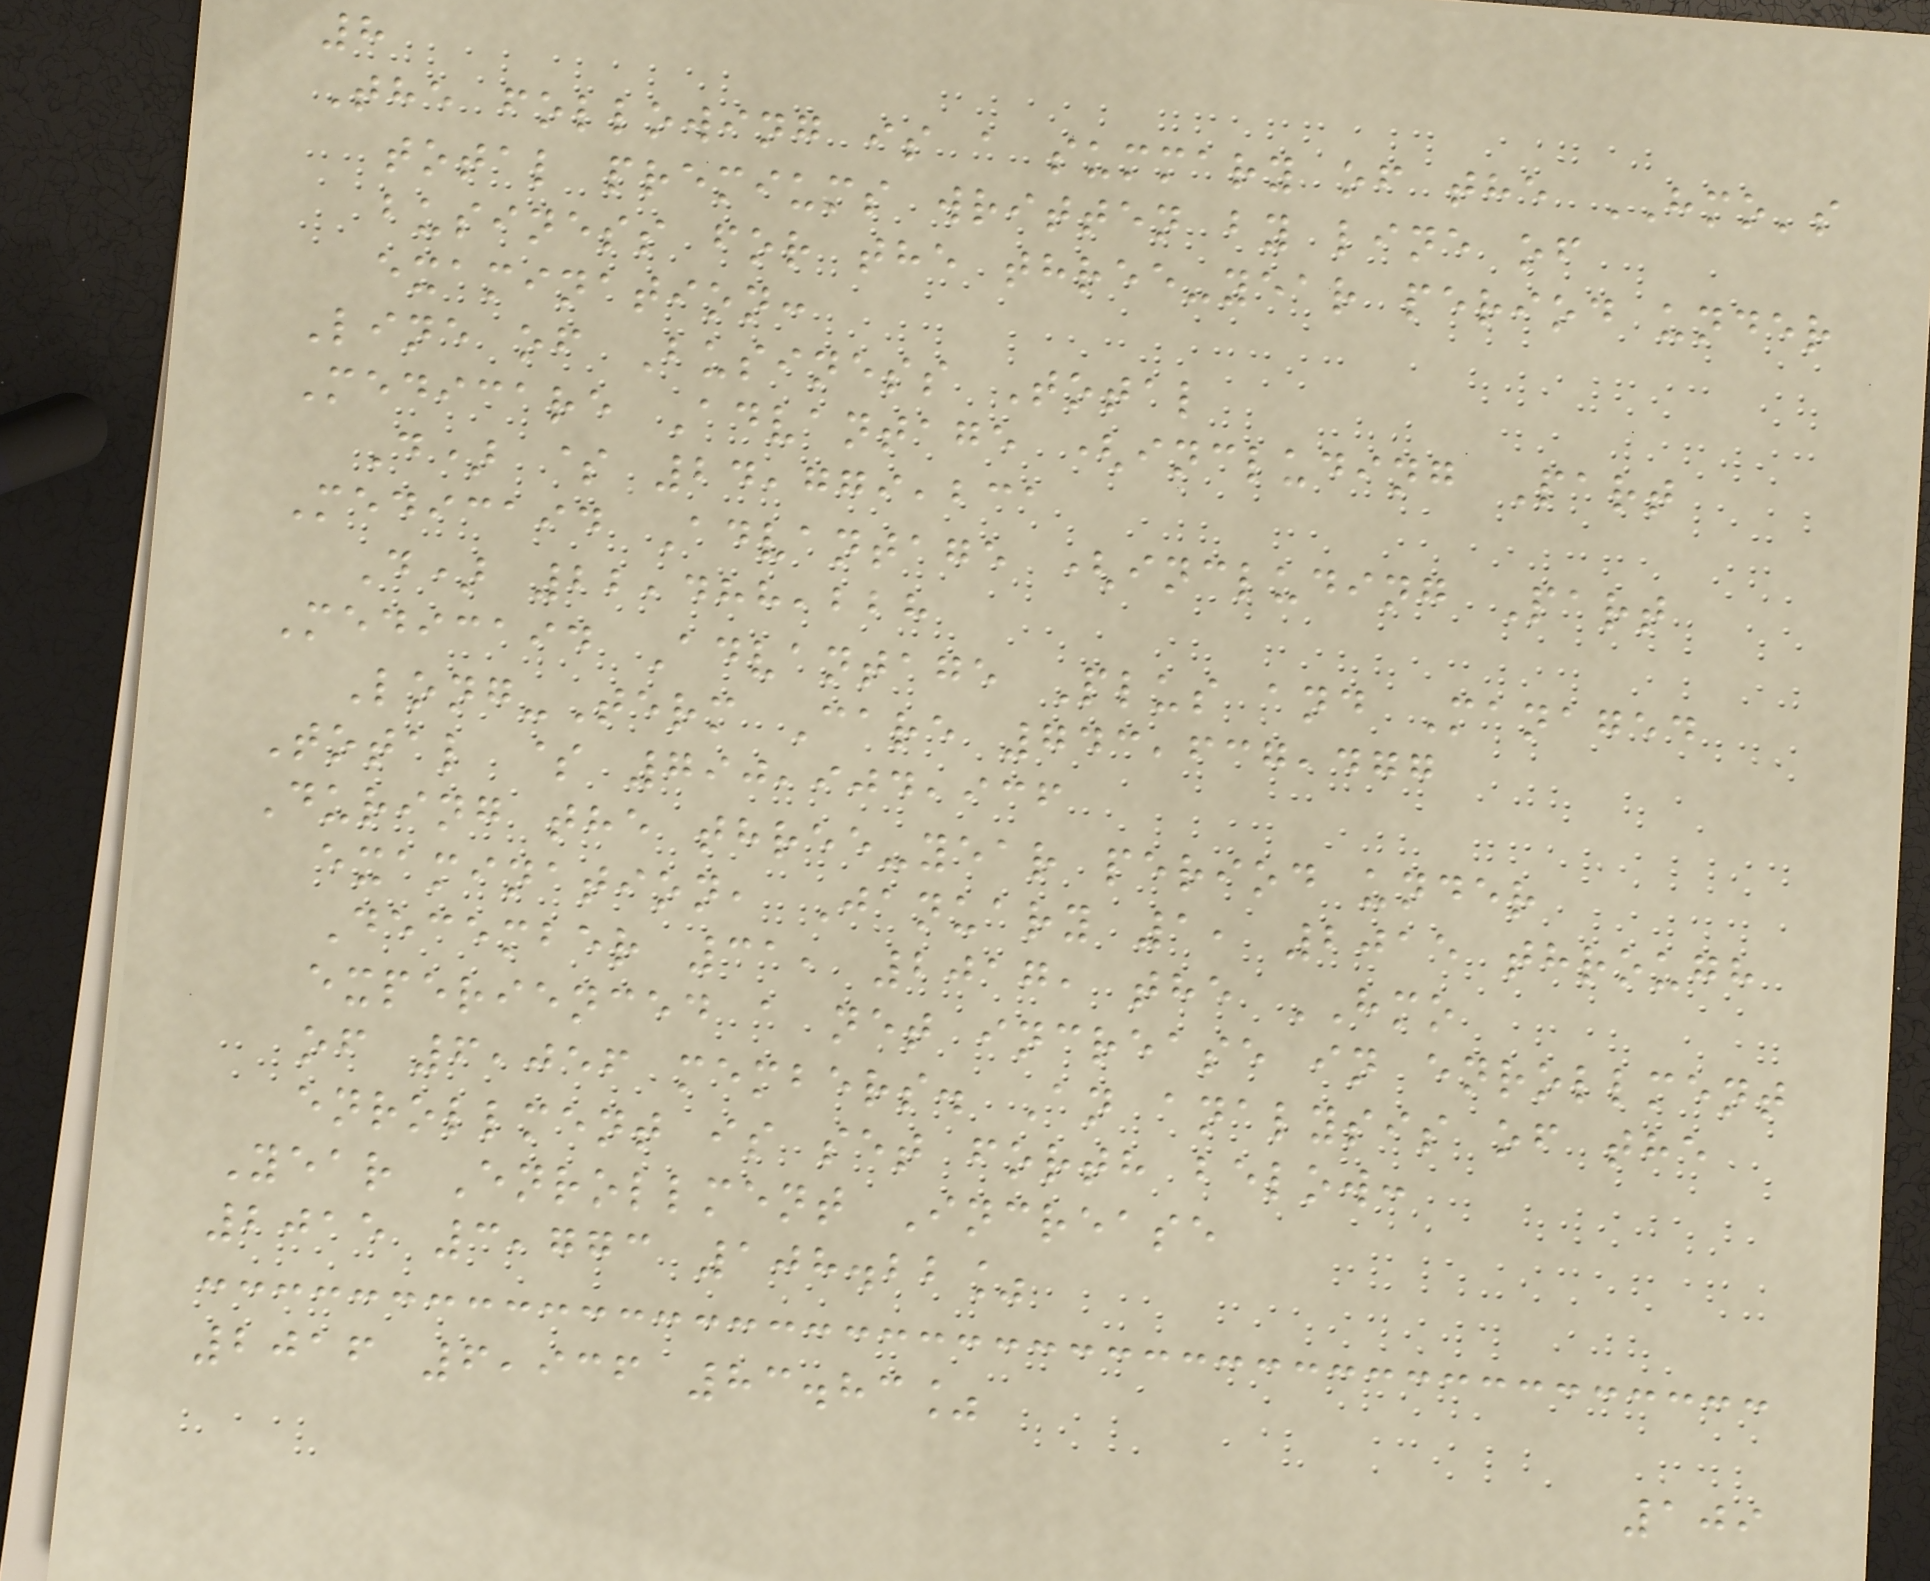8
The following is a summary of the HMO's
total premiums written by line of
business for the three-year period under
examination:
Line of Business Total
Medicare Advantage (including Part
D) $ 24,779,231
Medicaid Advantage (including Part
D) 22,488,228
Medicaid Advantage Plus and Managed
Long-Term Care 743,637,477
Total $ 790,904,936
During the three-year period under
examination, January 1, 2015 through
December 31, 2017, the HMO
experienced a net increase in enrollment
of 6,056 members. An analysis of the
enrollment is set forth below:
Year Enrollment Increase
2015 3,773 108.22%
2016 6,936 83.83%
109
